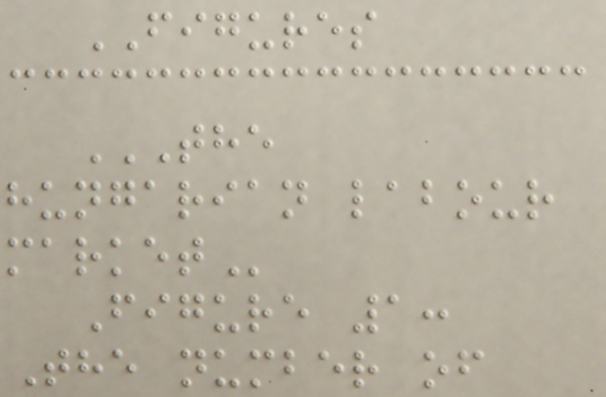FIGURES
THE
HUNGARIAN LABOUR
MARKET
Figure 1:
The number of
